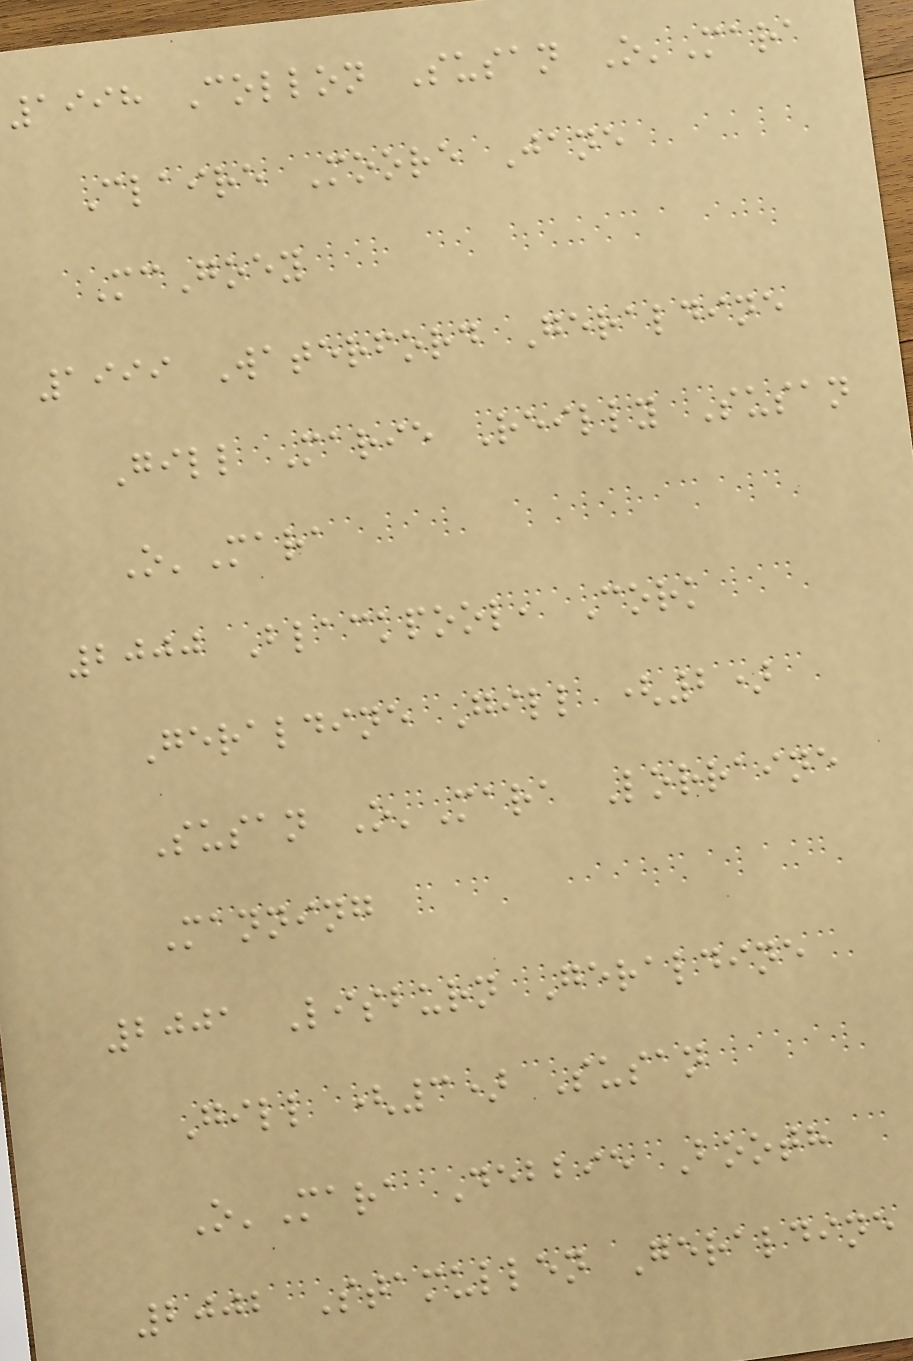1998 Collon Susan O'Mara
Claire Moore Jane
McGoey
1999 Waterford Geraldine
Gill Marie Reilly Susan
O'Mara
2000 Blackpool, Cork
Geraldine Gill (2)
Susan O'Mara Lorraine
Manning
2001 Lisburn Geraldine
Gill (3) Susan
O'Mara Debbie Booth
2002 Stamullen Geraldine
